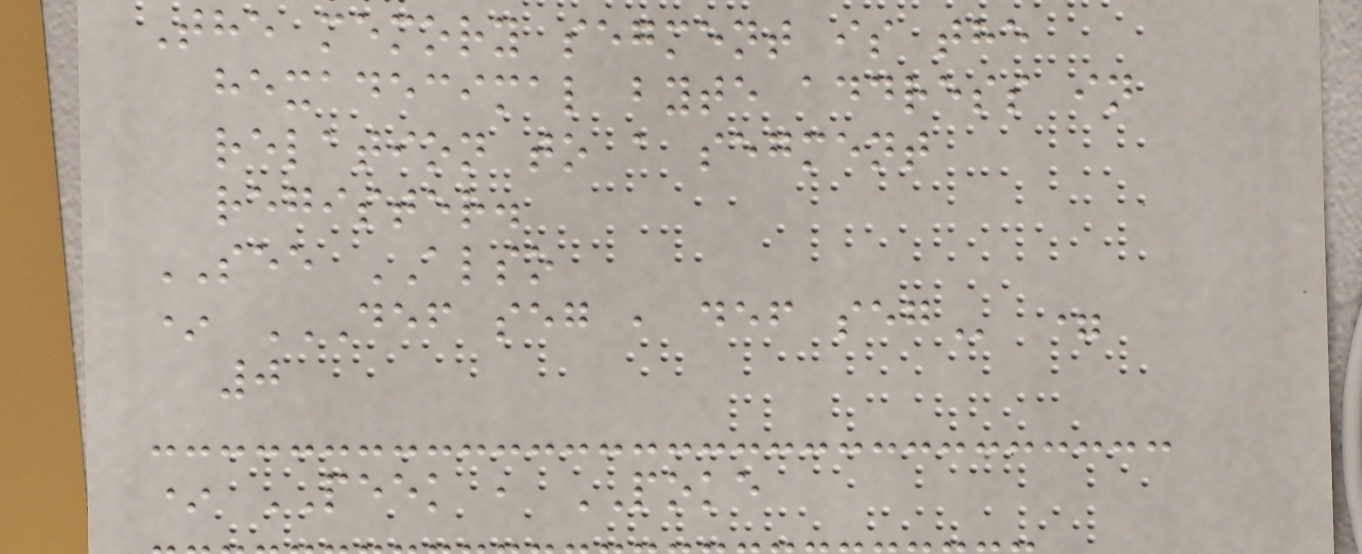The memory segment is the
hexadecimal byte address in
relation to a segment
register.
SEE ALSO
* DEF SEG , DEF SEG =
0
* PEEK , POKE
